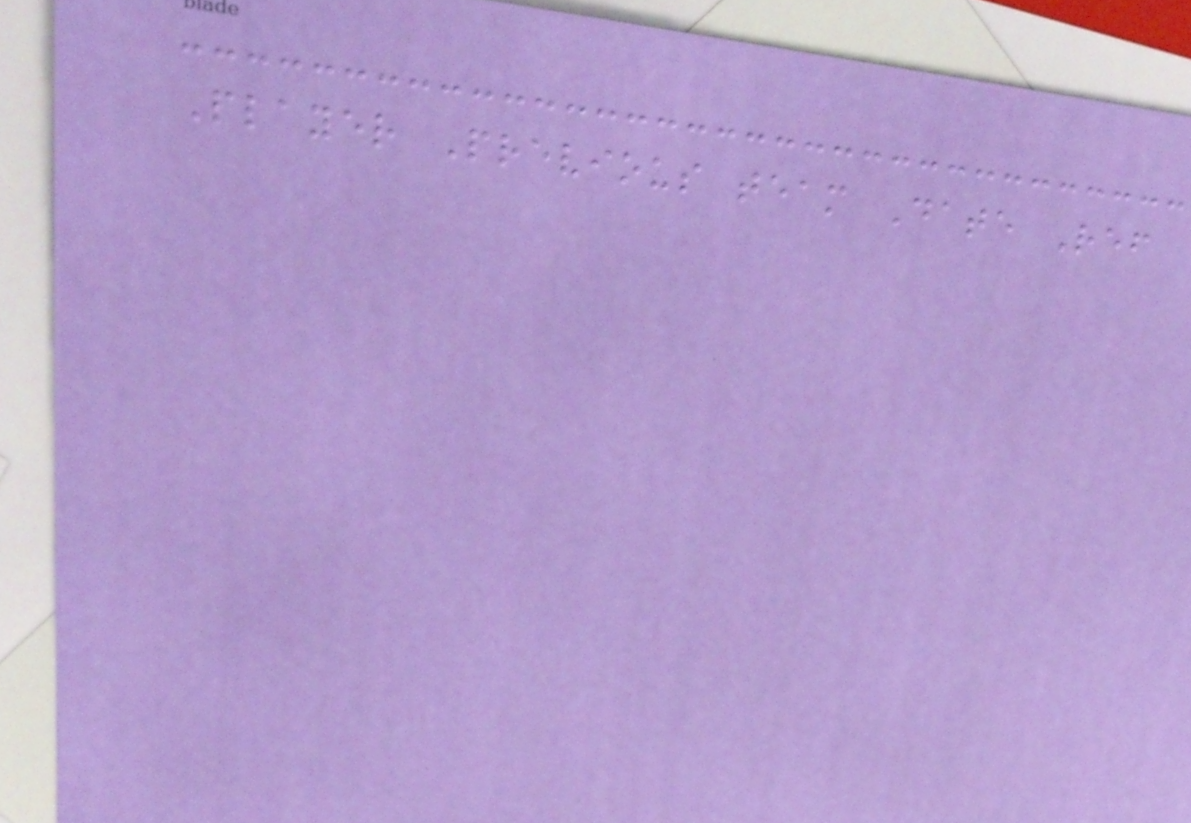Player Previous team Date Ref
